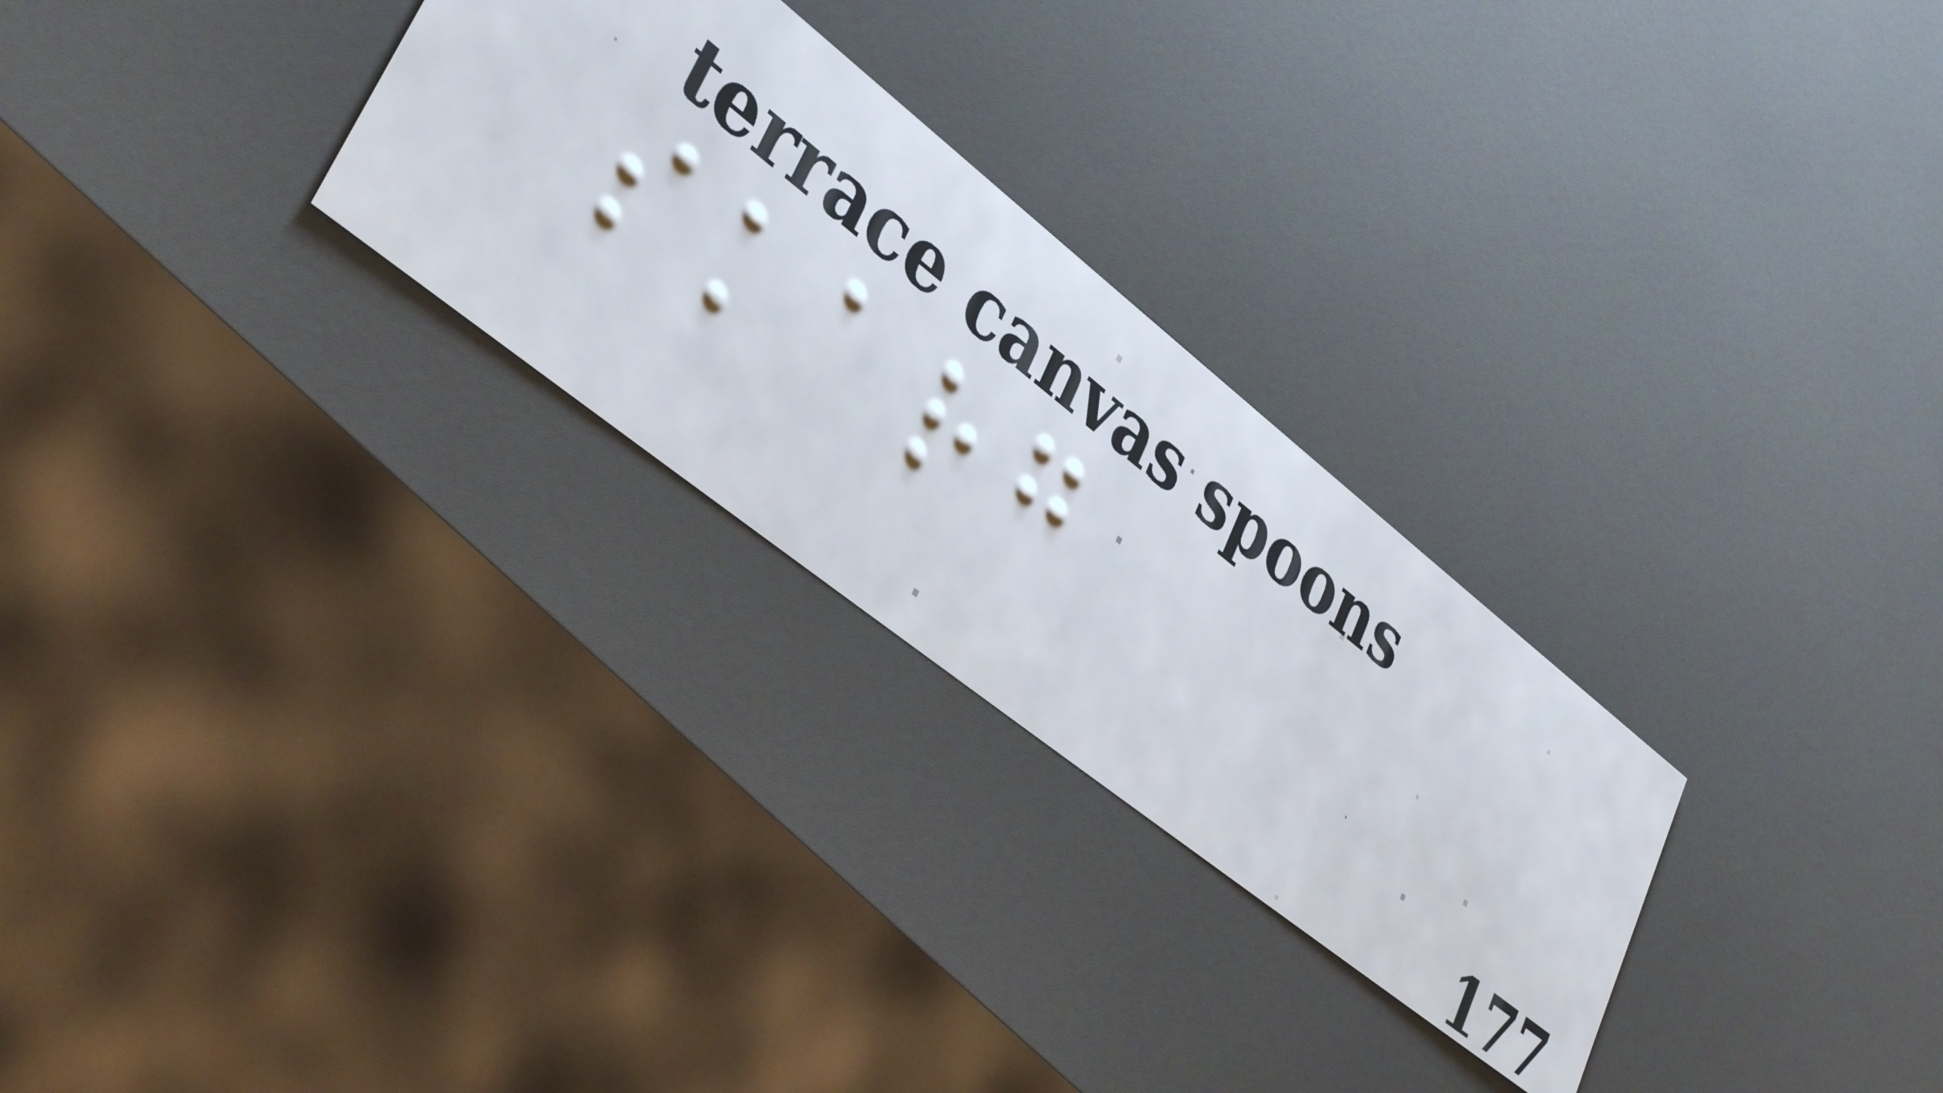skarg
